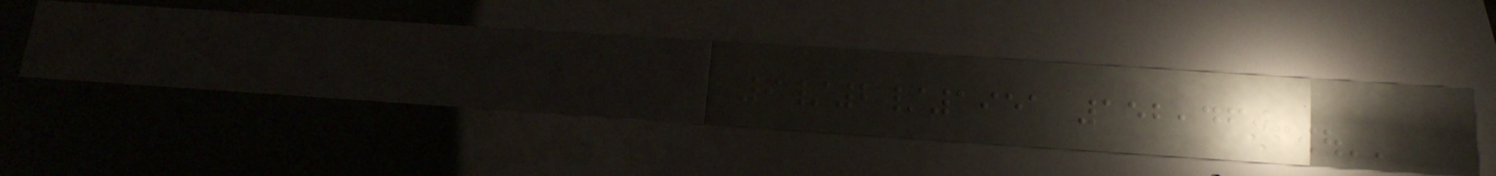9/2/1951 152,460
